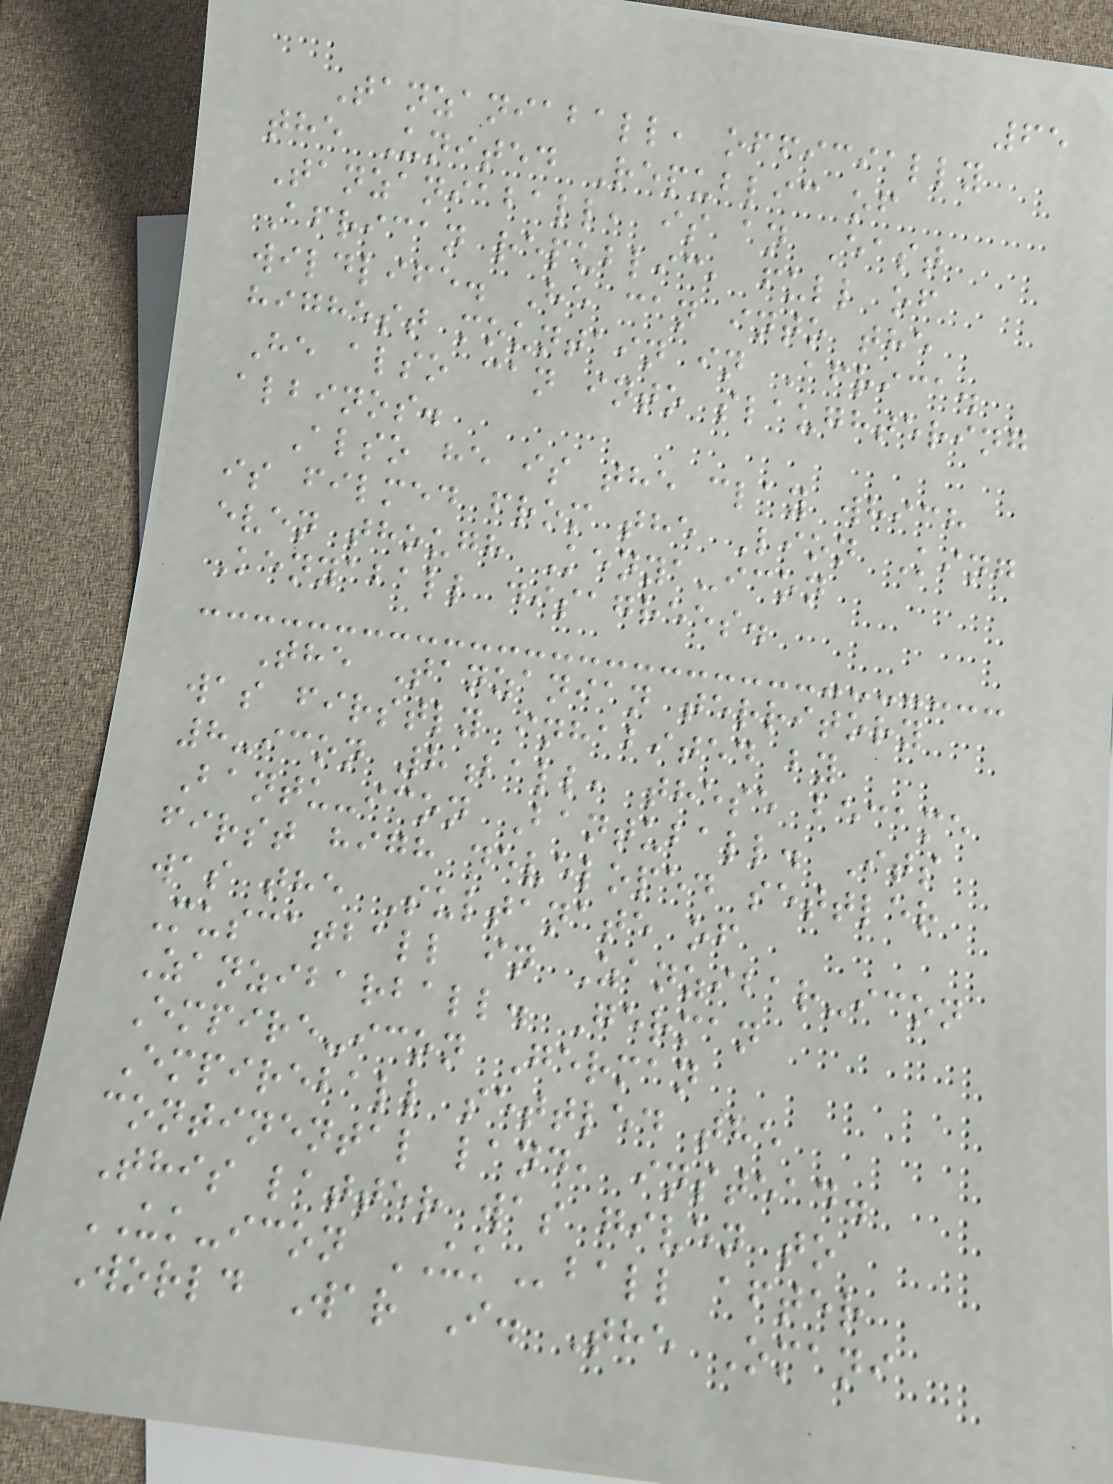65
Tanzaniaball, officially
the United Republic of
Tanzaniaball, is an East
African republic, full of
wildlife. He can into the
highest mountain in Africa.
He also can into slaughtering
albinos.
Also he is the clay which
is filmed from the Lion King
even though Kenya-icon
Kenyaball disagrees.
The Tanzanian territory
was firstly inhabited by
8-icon 8ball, these became
Bantu-icon Bantuball. Its
first high developed settler
was the Sultanate of
Muscatball in Zanzibar-icon
Zanzibarball. German
Empire-icon German
Empireball settled the
continental land, instead.
This latter was given to
UK-icon UKball after
World War I. The Omani
